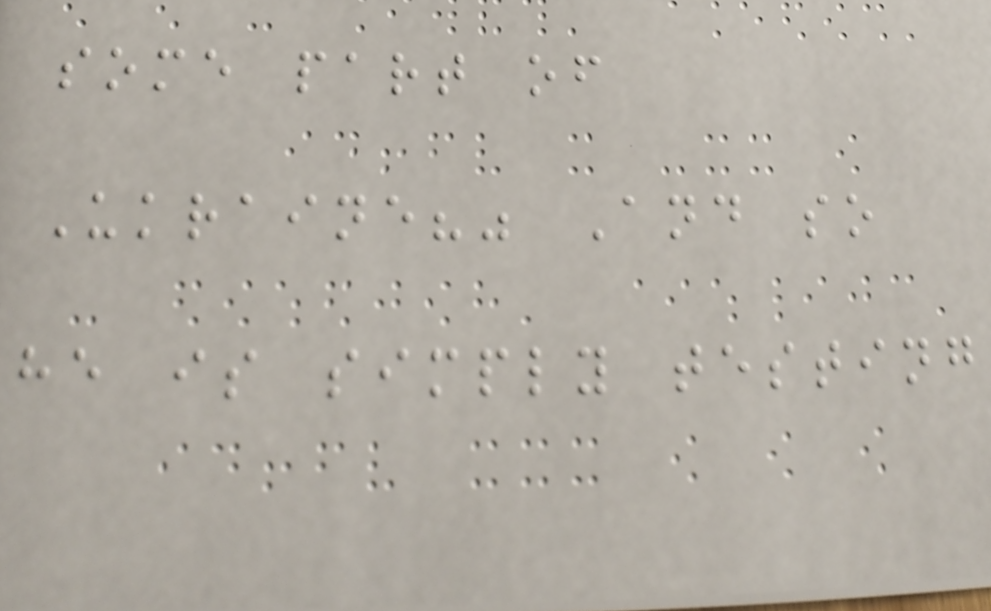some part of
Ukraine?" And so
he is simply testing
